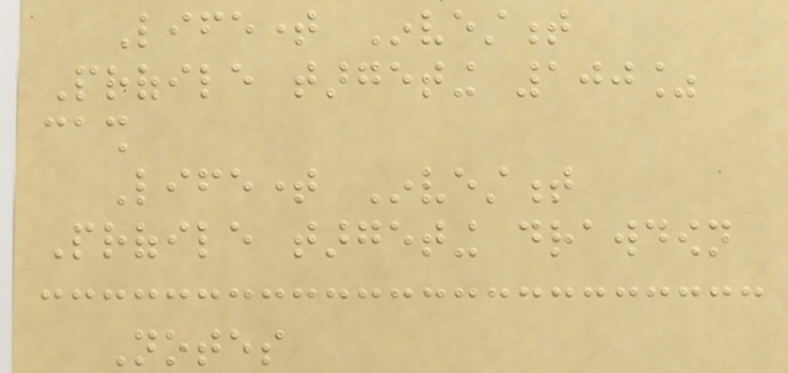Lifetime Investment
Profile targeting 100%
cash
Lifetime Investment
Profile targeting drawdown
Notes
